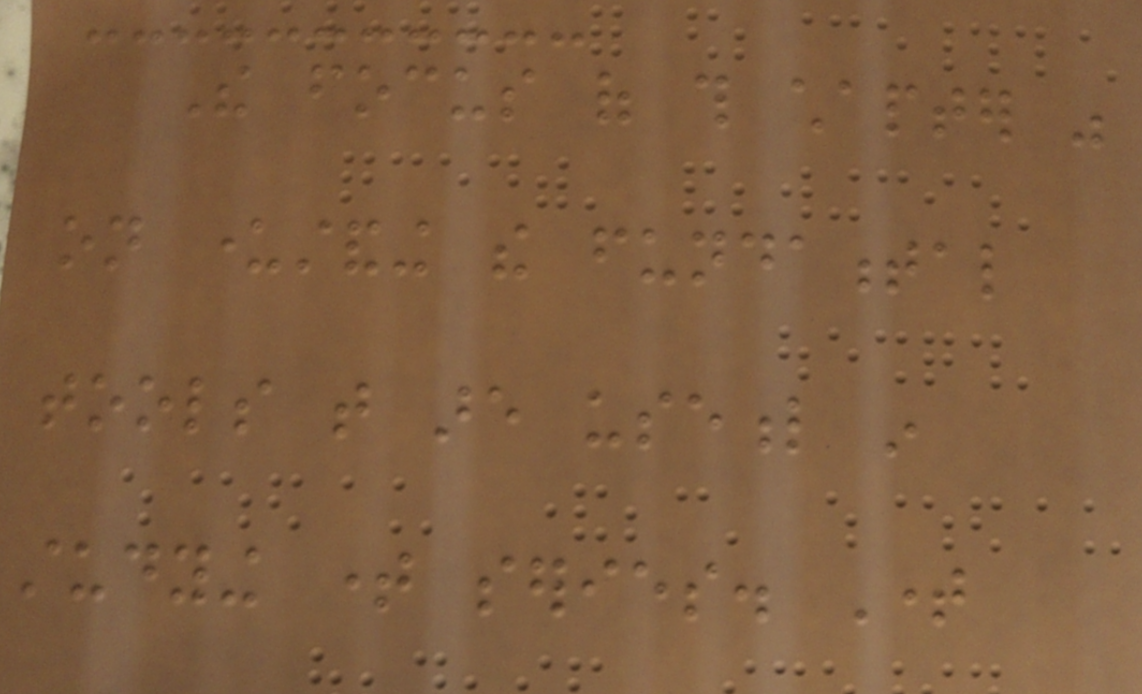The focus of this chapter was
on understanding the fundamental
tools that are useful in
studying time series. Time
